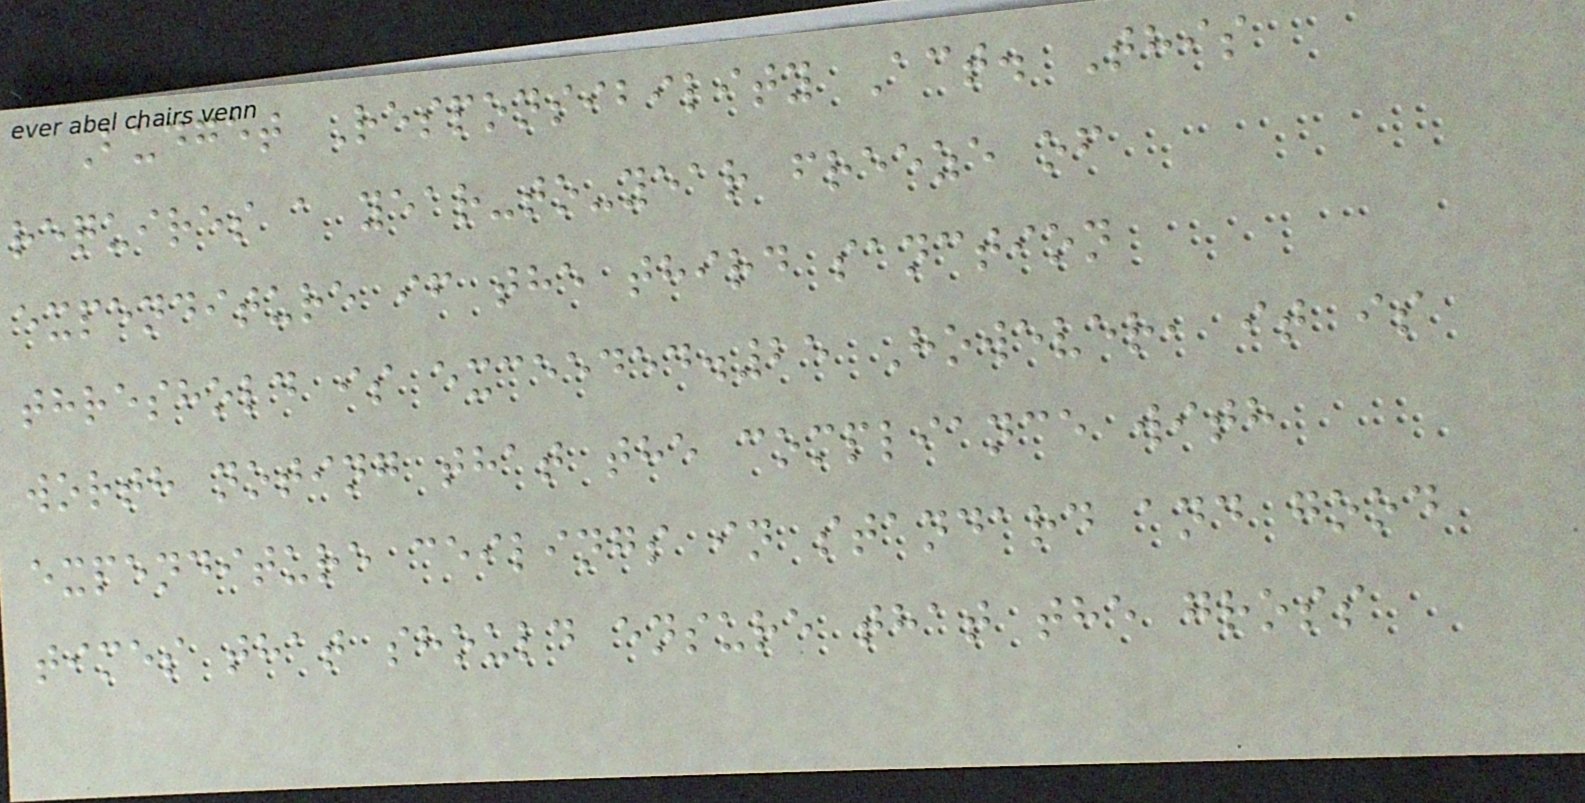Budget Responsibility Act. This
requires a year-to-year freeze of
expenditure if the third sanction
threshold is exceeded.25 However, it is
worth noting that the compliance with
expenditure ceilings in standard and good
times that should ensure that the gross
